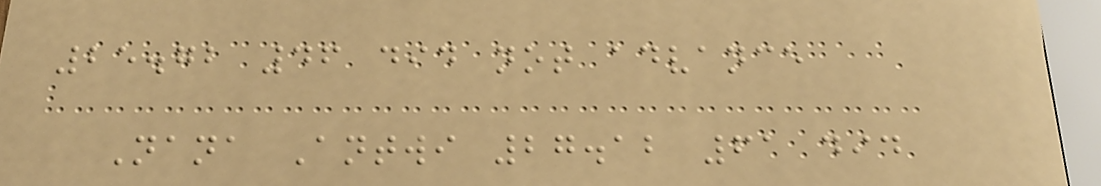25.72 46 did not advance
Nana Antwi 27.12 61 did
